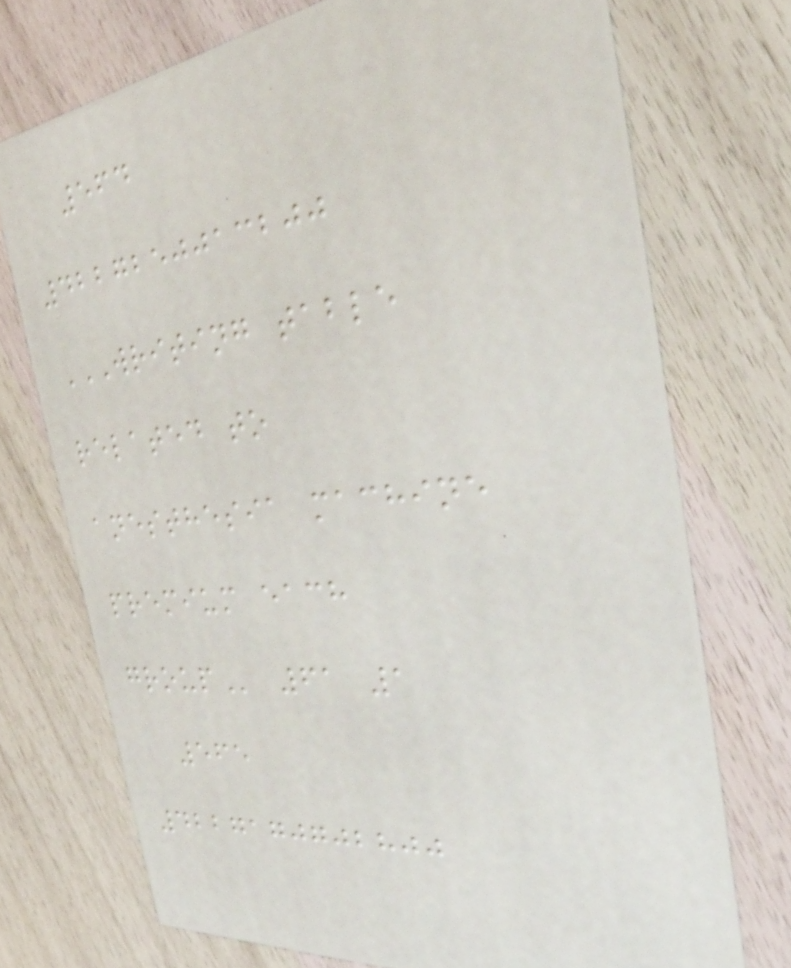564
4227250013200
WRITING TABLE
RELATED TO
ANESTHESIA MACHINE
PREMIUM EACH
GROUP 61 1
565
4227170702800
